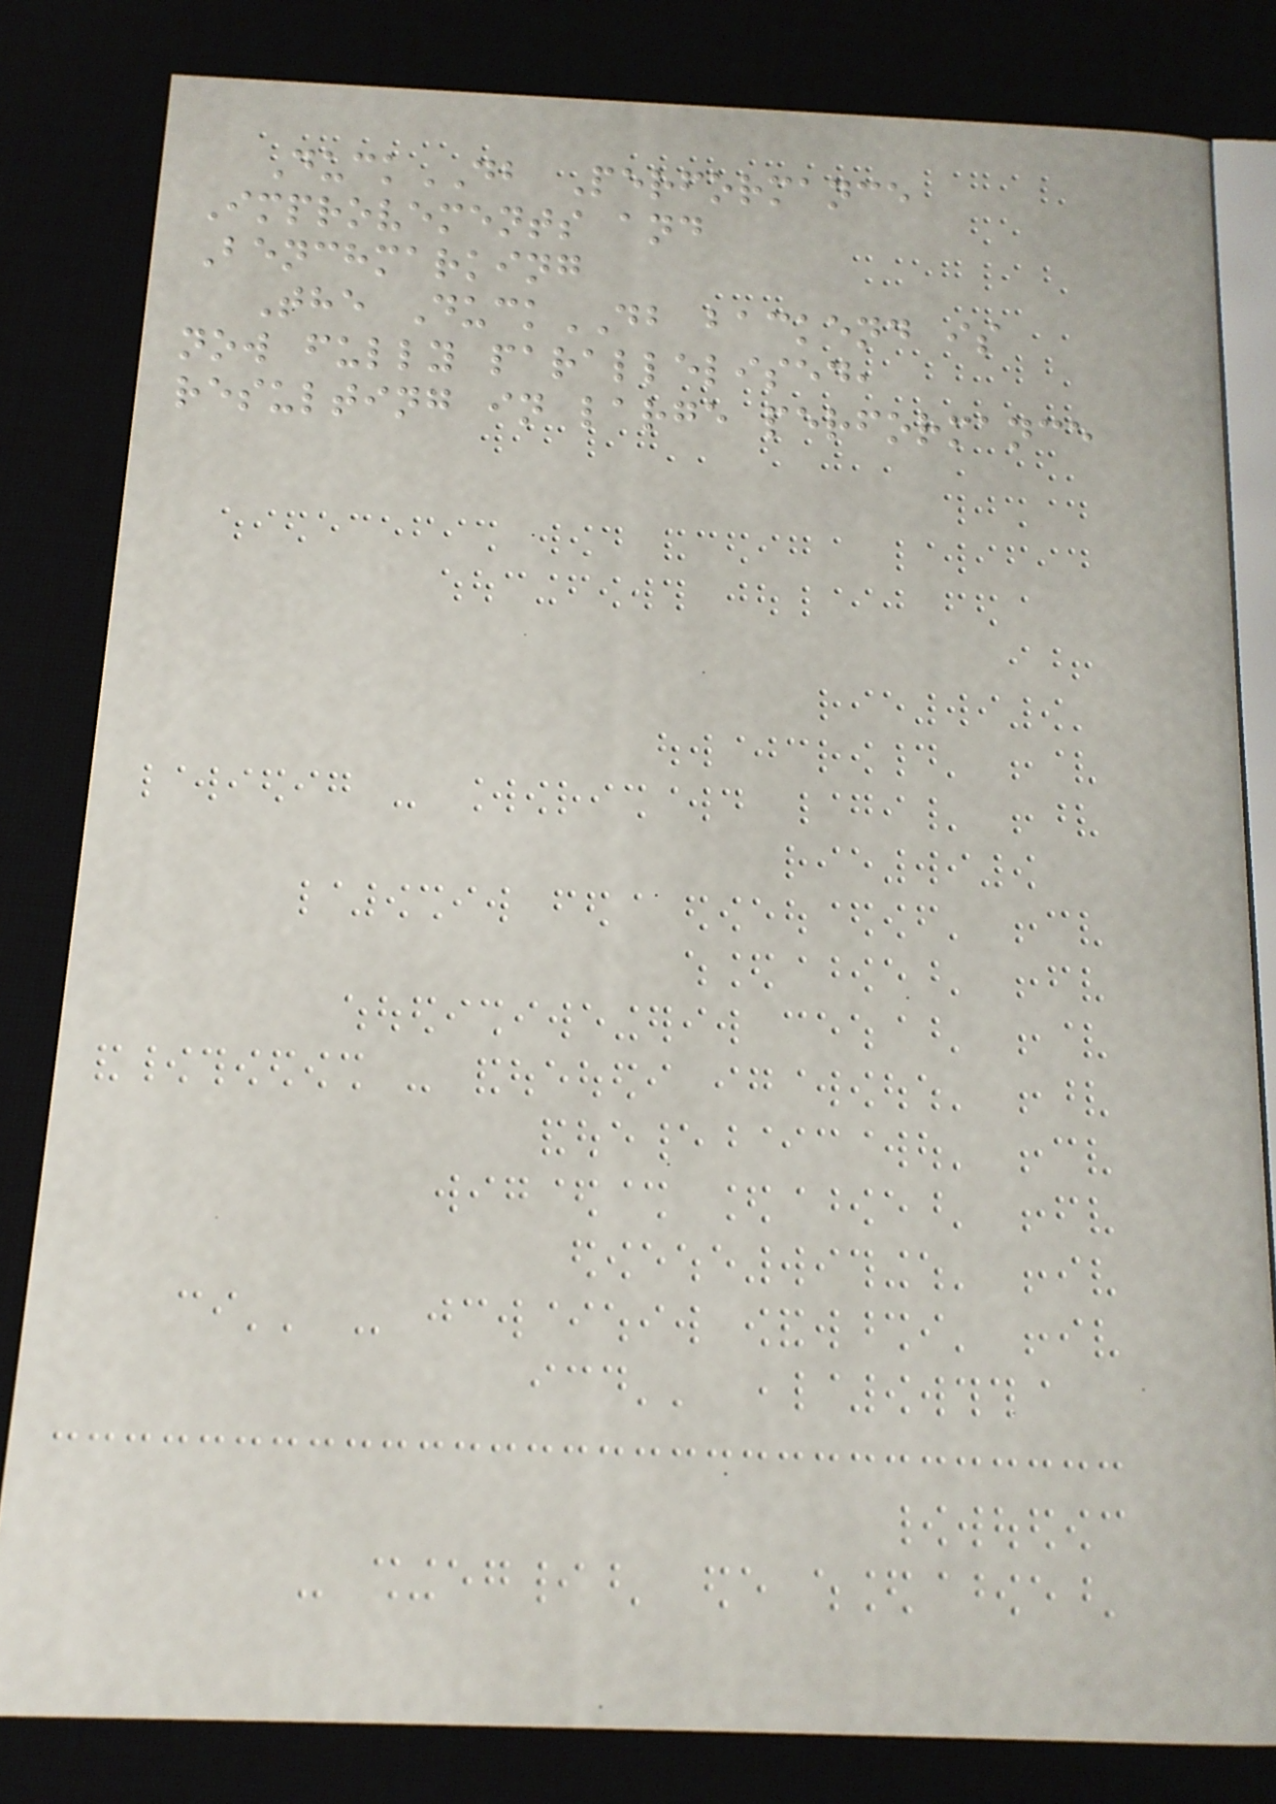DuckDB Performance
Improvements and
Benchmarking
The DuckDB backend is
now fully parallelised,
resulting in large performance
